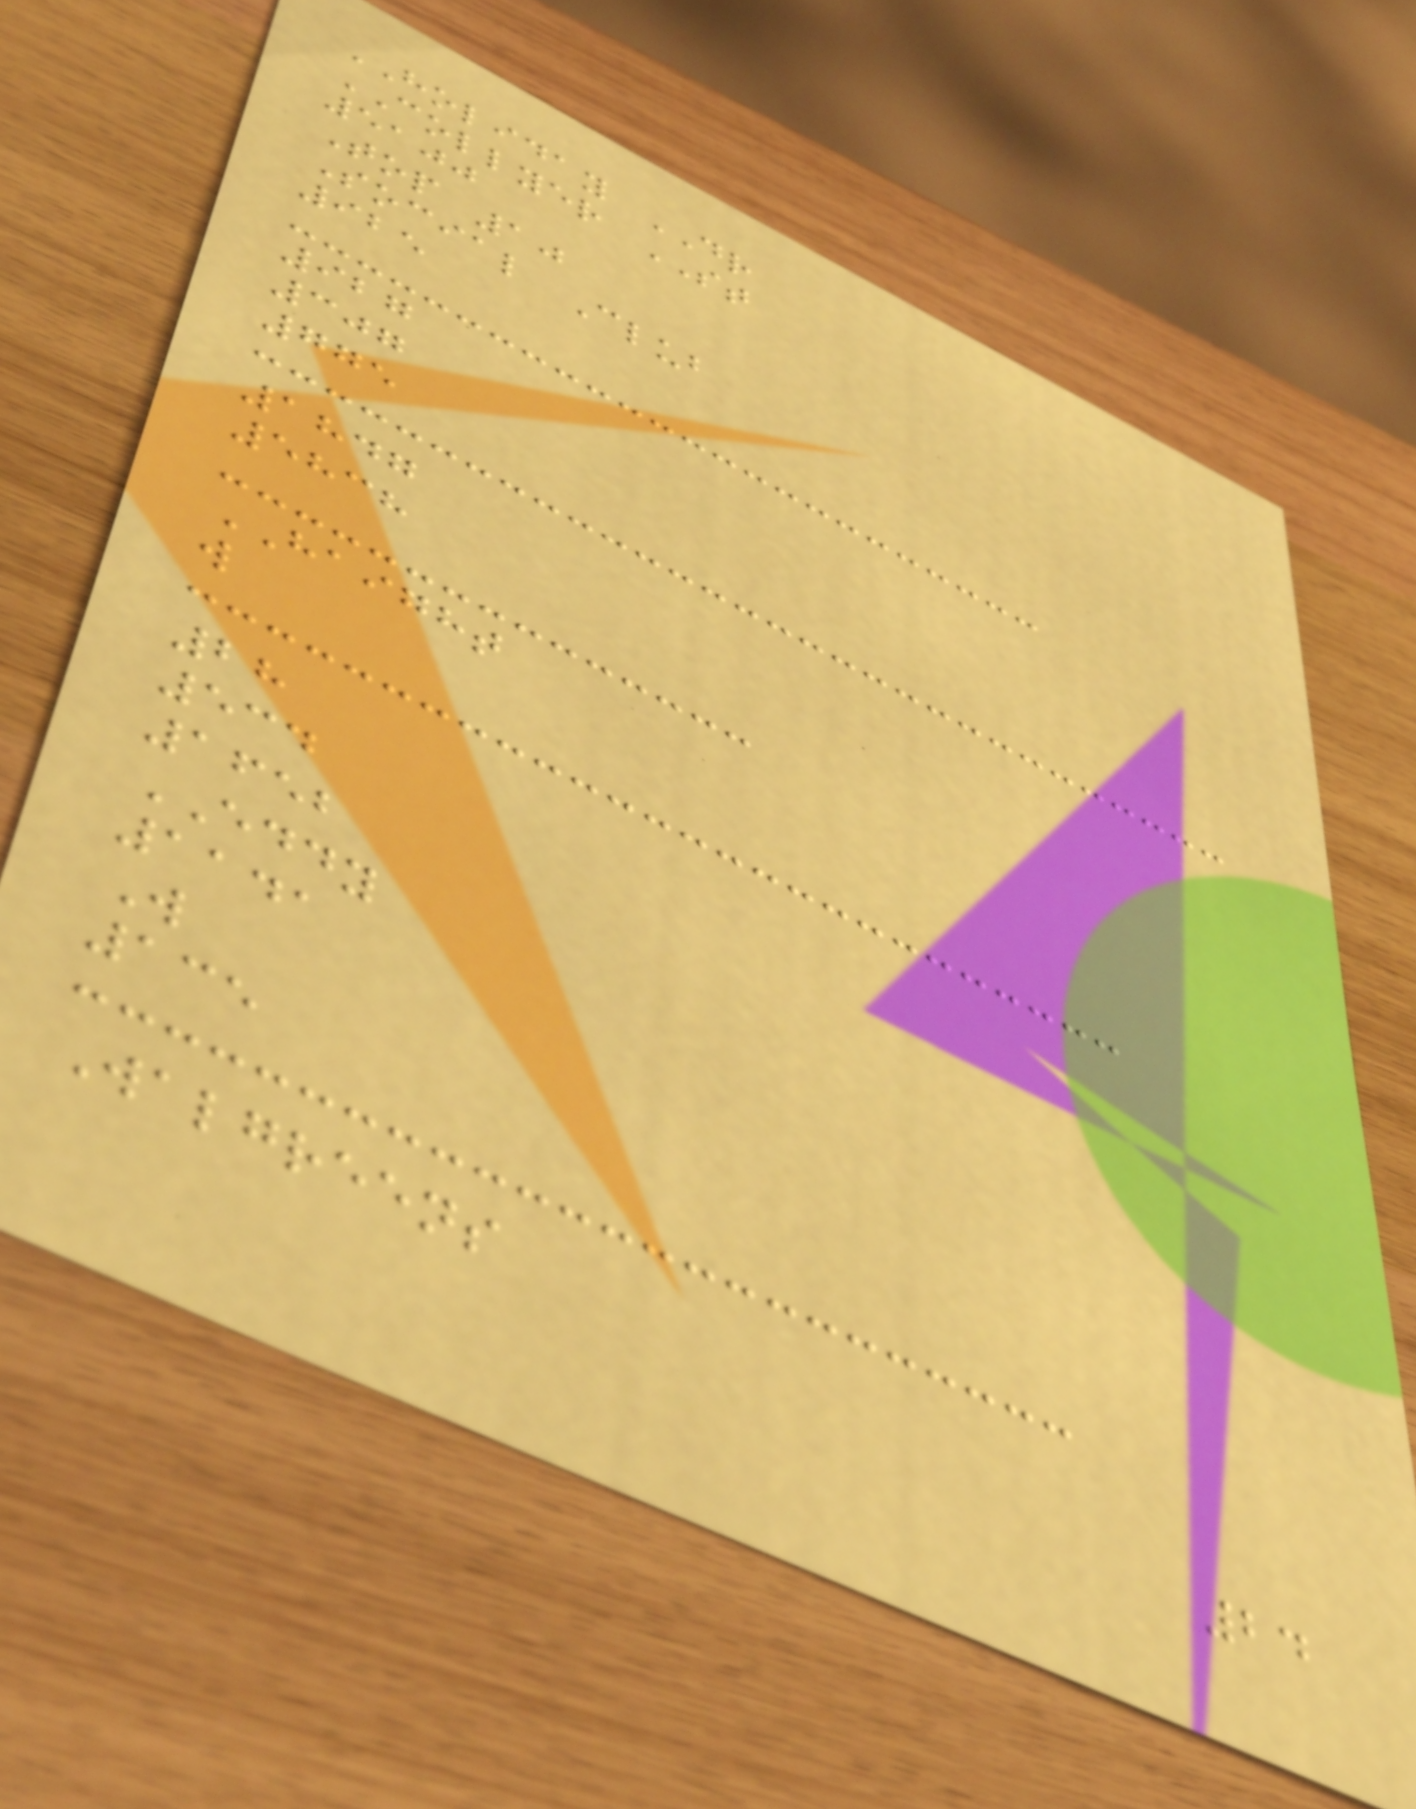HOLIDAY DR
COLLYER ST
5100
Top 10
Social Club
925
927
307
775
1847
5838
HAIGHT
w
28
534
1652
EDDY
1141
W
135
Walgreens
24
